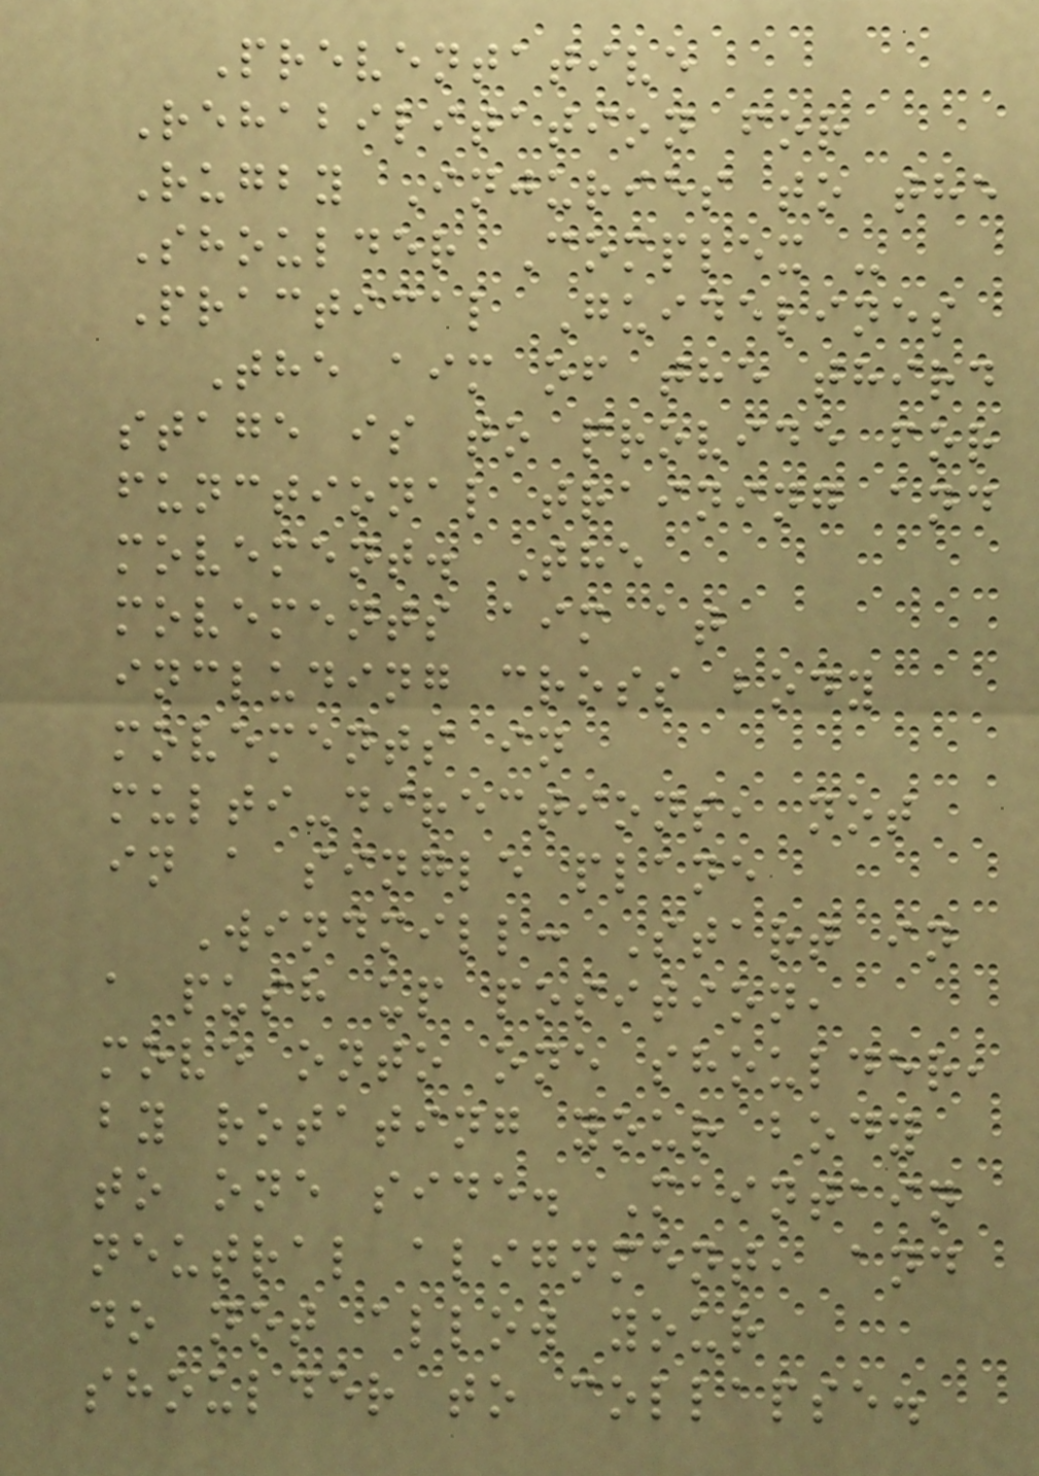Preventative
Rehabilitation for
Rugby Injuries to the
Shoulder Complex -
Practical Guidelines
The aim of the third
stage is to provide for
functional training and
movement. The
movements aim at
including cross body
movements in
multi-directions, not
in a single plane
Windmill: Start in
a push up position,
move onto one shoulder,
by rotating your body
to one side. Maintain
neutral alignment, and
do not allow your
shoulder to collapse.
